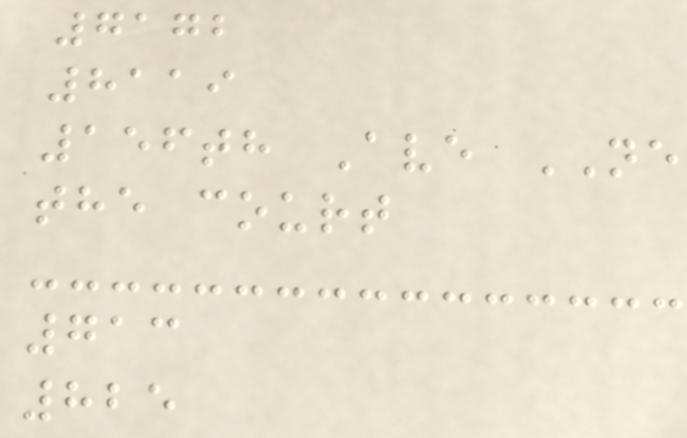7172
8119
156th Ave NE
the court
713
825
